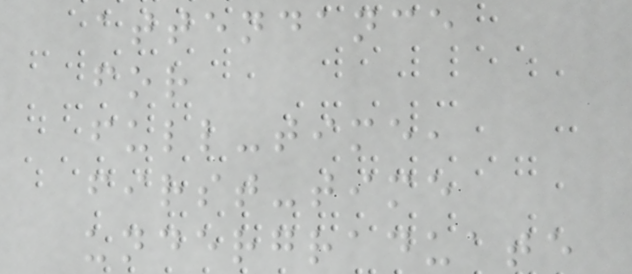attendance
for
full-time,
first-time
undergraduate
